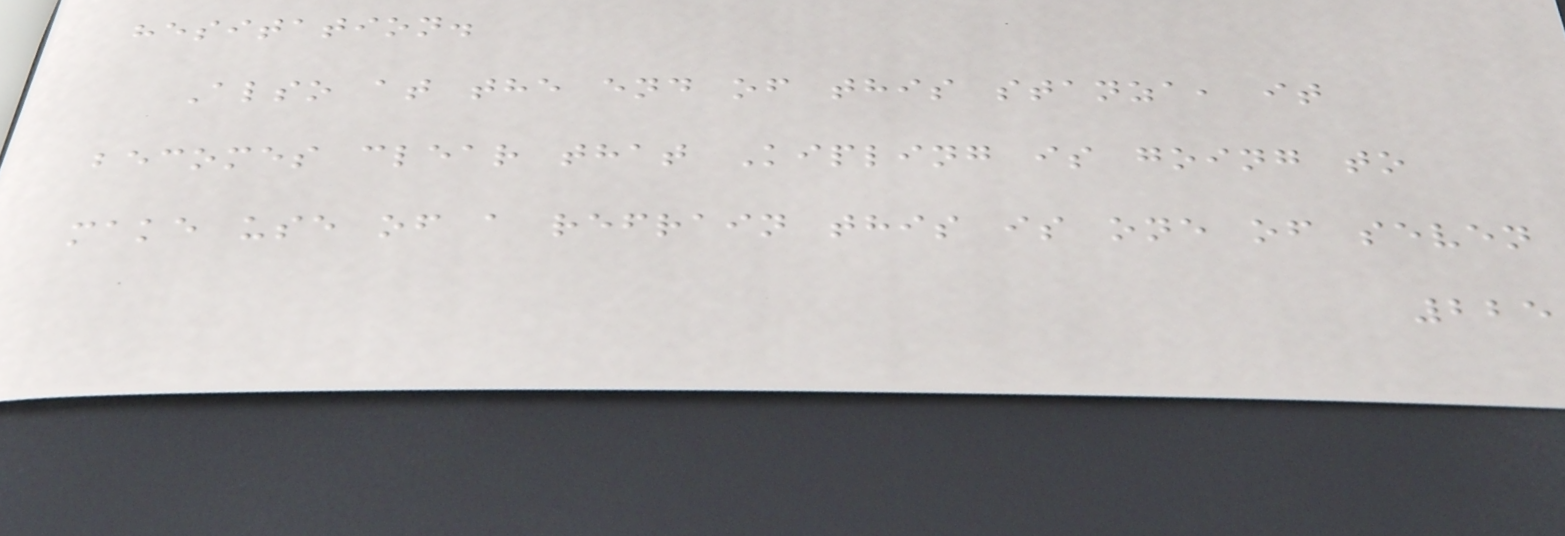hesitation.
Also at the end of this stanza, it
becomes clear that Kipling is going to
make use of a refrain this is one of seven
225
